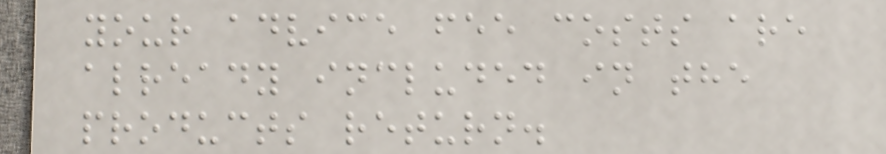your advice fee costs are
already included in the
products return.
